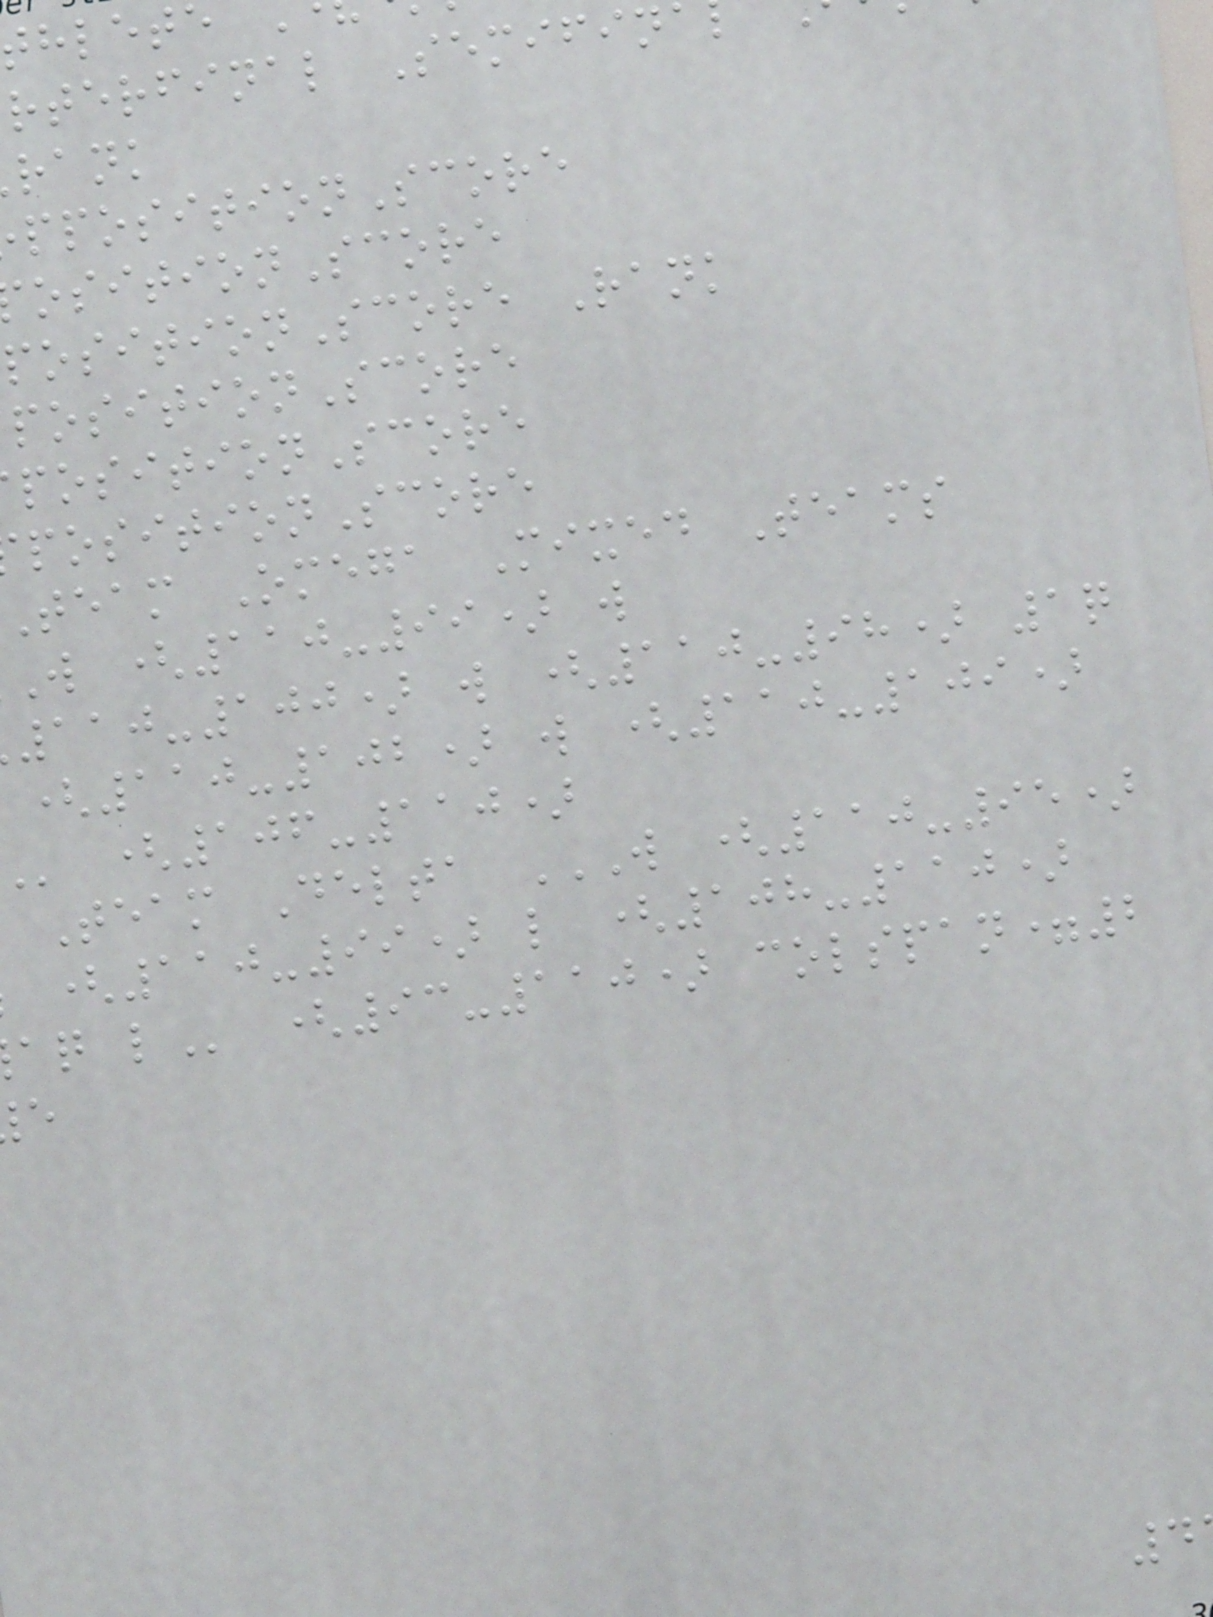rterfinal Semifin
rank
ppositionScore
ositionScore
positionScore Rank
positionScore
positionScore
positionScore
team Omega Mixed Teams
W (110-99) w
110-100) w (110-98) 1q
(110-102) w (110-109)
(106-110)
Team Delta W (110-95)
(110-99) l (108-110)
